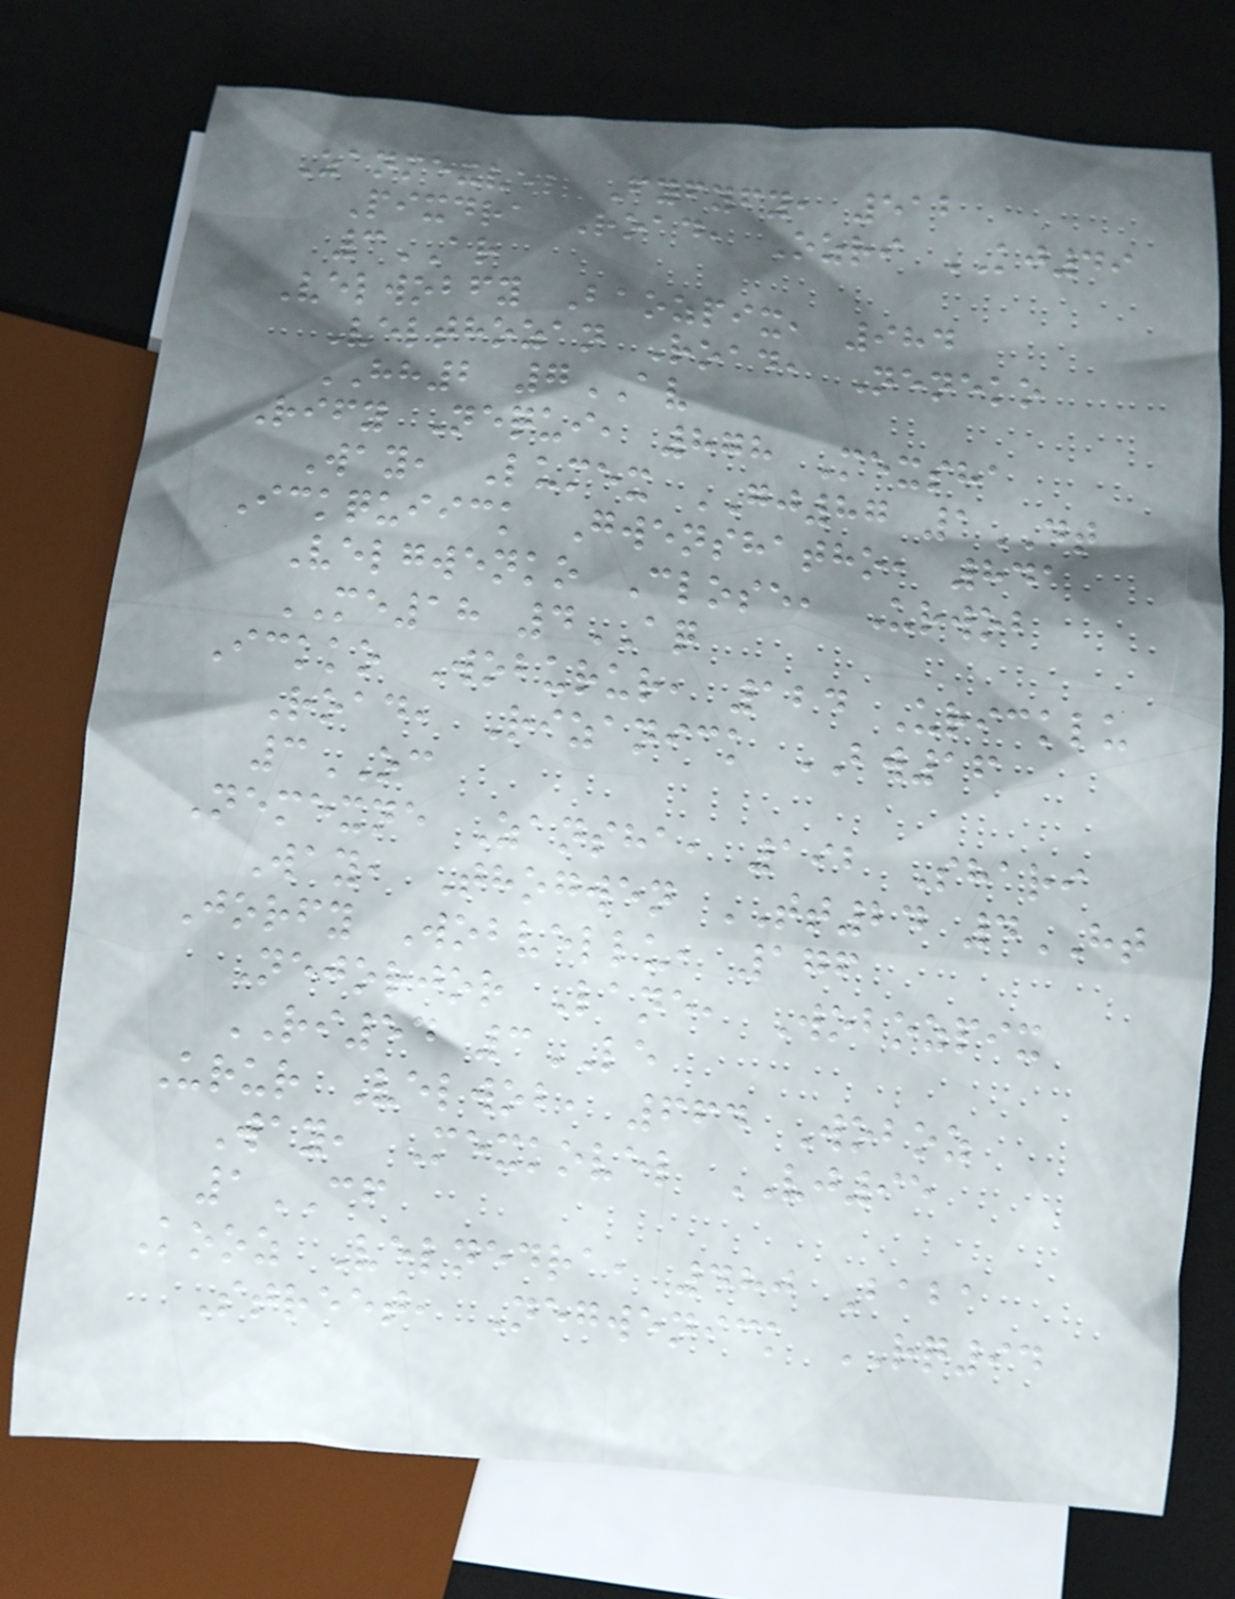Zanmexvel Fyfyfy, 512
Pixdra Road, Ozri KJ49
3AR
Velwobfy Baozpix, 984
Velthozan Road, Neneko
HH2 7AV
Rify Nequi, 878 Mexsha
Way, Lumex GJ87 1DT
Ickquiick Gwenshatho, 841
Velgwenko Close, Urwob
ME18 4AQ
Ickko Woburur, 124 Uricklu
Road, Rizanick BW16
3OC
Nemexne Zansha, 192 Shari
Way, Thogwen TT24 4HT
Jorfy Wobvellu, 176
Nejorjor Lane, Wobozpix
RI54 3LE
Urur Velwob, 664 Woboz
Way, Mexkovel VJ95
1CF
Kooz Velnedra, 480 Baba
Street, Negwenick RQ94
